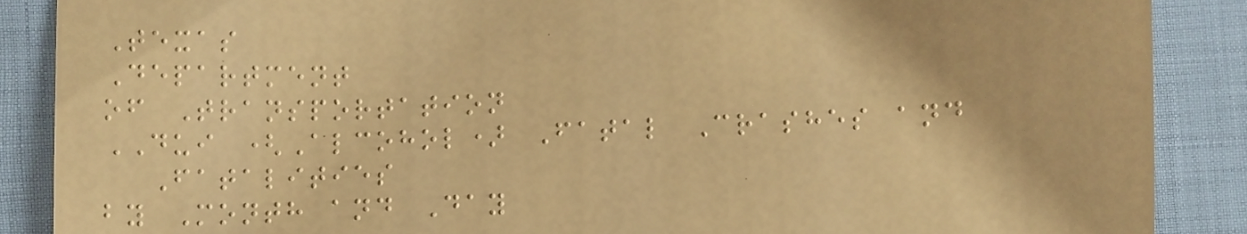Texas
Department
of Transportation
DUI (Alcohol) Fatal Crashes and
Fatalities
by Month and Day
